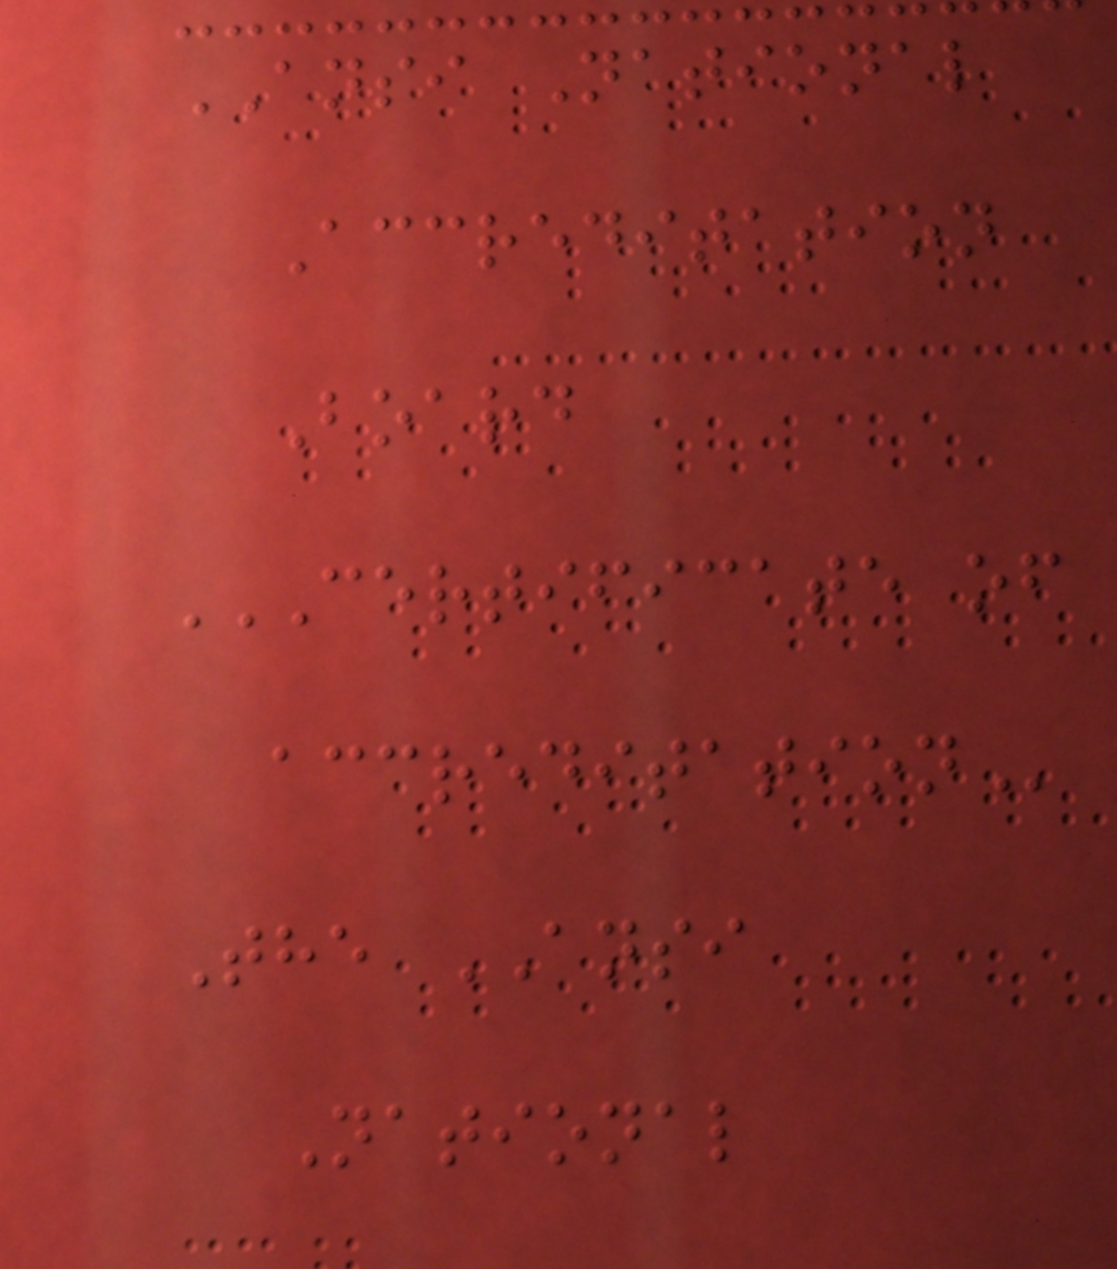ANSI National
Accreditation
Board
CERTIFICATE OF
ACCREDITATION
The ANSI
National
